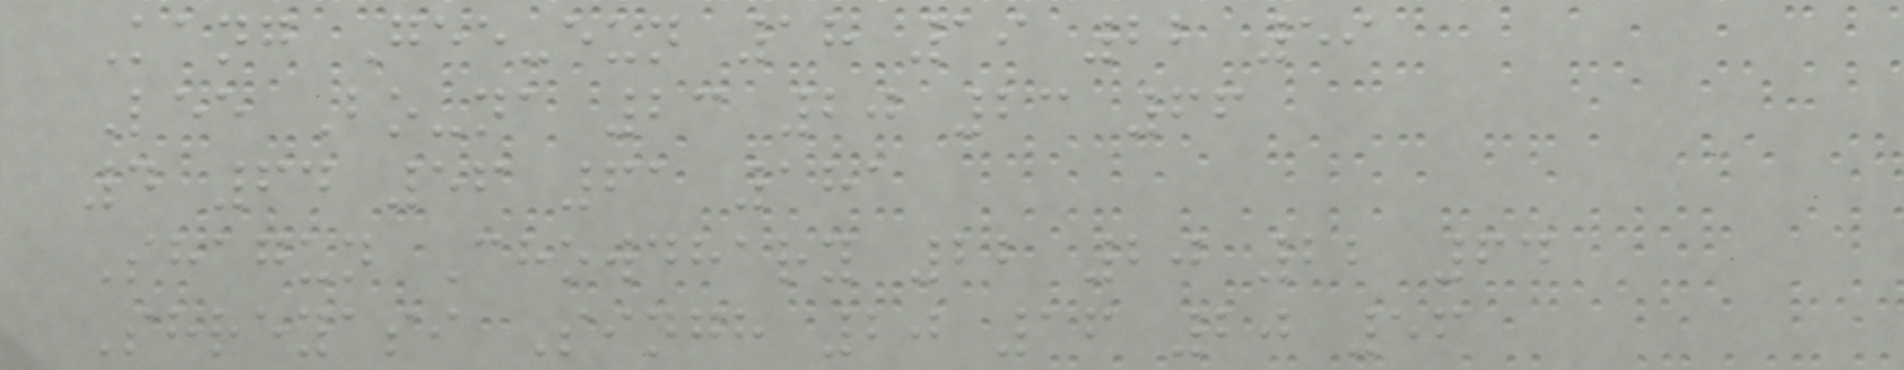Kang Gee-eun 18 19 22 59
Lee Bo-na 23 20 23 66
4 64 56 61 181
Shagun Chowdhary 22 20 22 64
Shreyasi Singh 20 16 20 56
